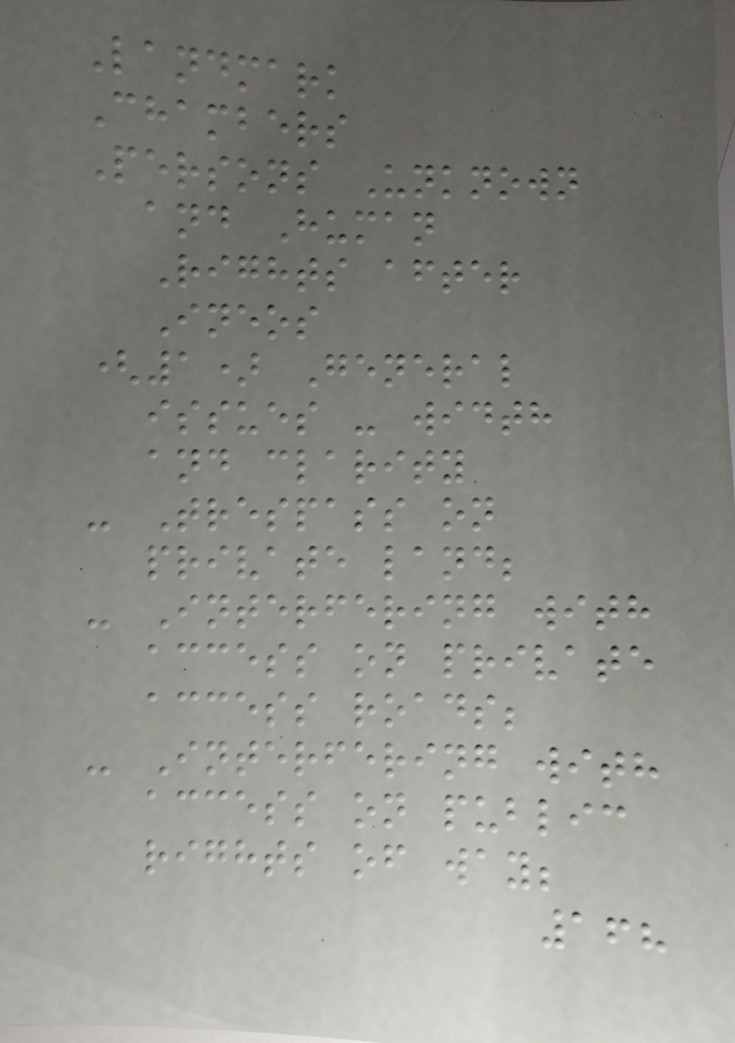Landmark
Chambers
Persons Unknown
and Human
Rights after
Ineos
(1) General
issues - width
and clarity
- Trespass on
private land;
- Interfering with
access on private
access roads;
- Interfering with
access on public
rights of way;
168
